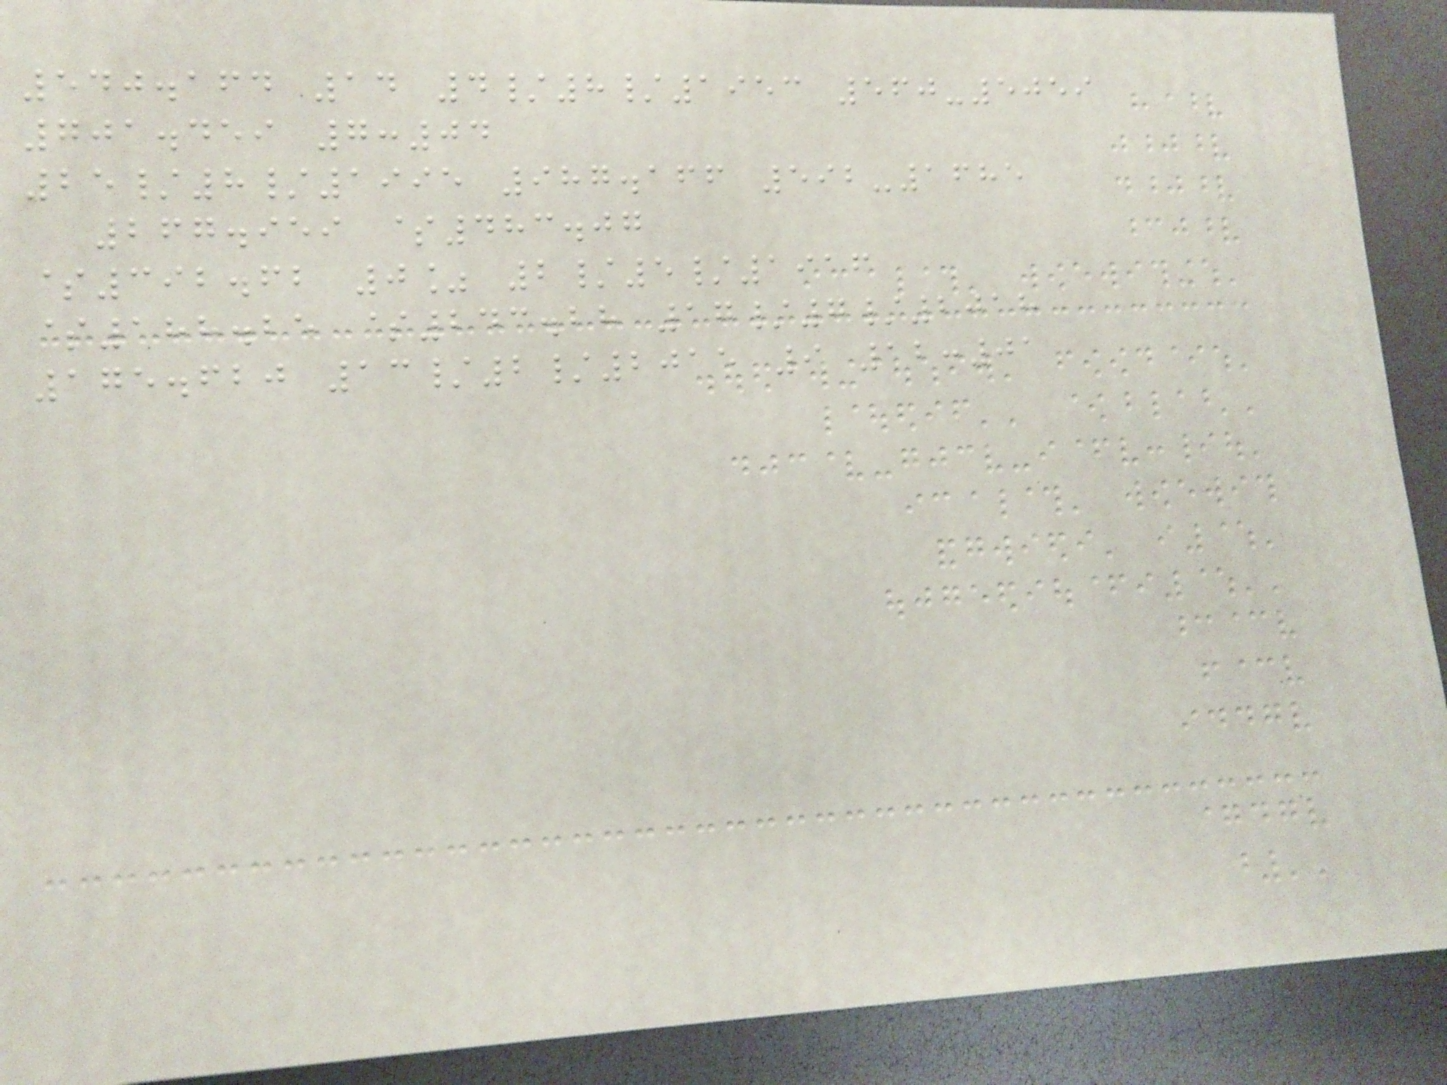540.164 14 4/8/1953 560-5059
701.459 7:04
25/8/1995 987.166 592-1685
267.959 $483.07
$392.62 0% 2/5/1916
$188.25 $243.28 17/7/2018
175.620 13/2/2015 9 12:01
